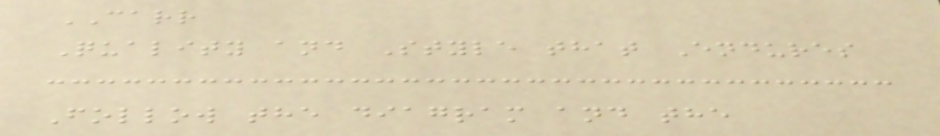CARR
Quality and Style that Endures
Follow the diagram and the
